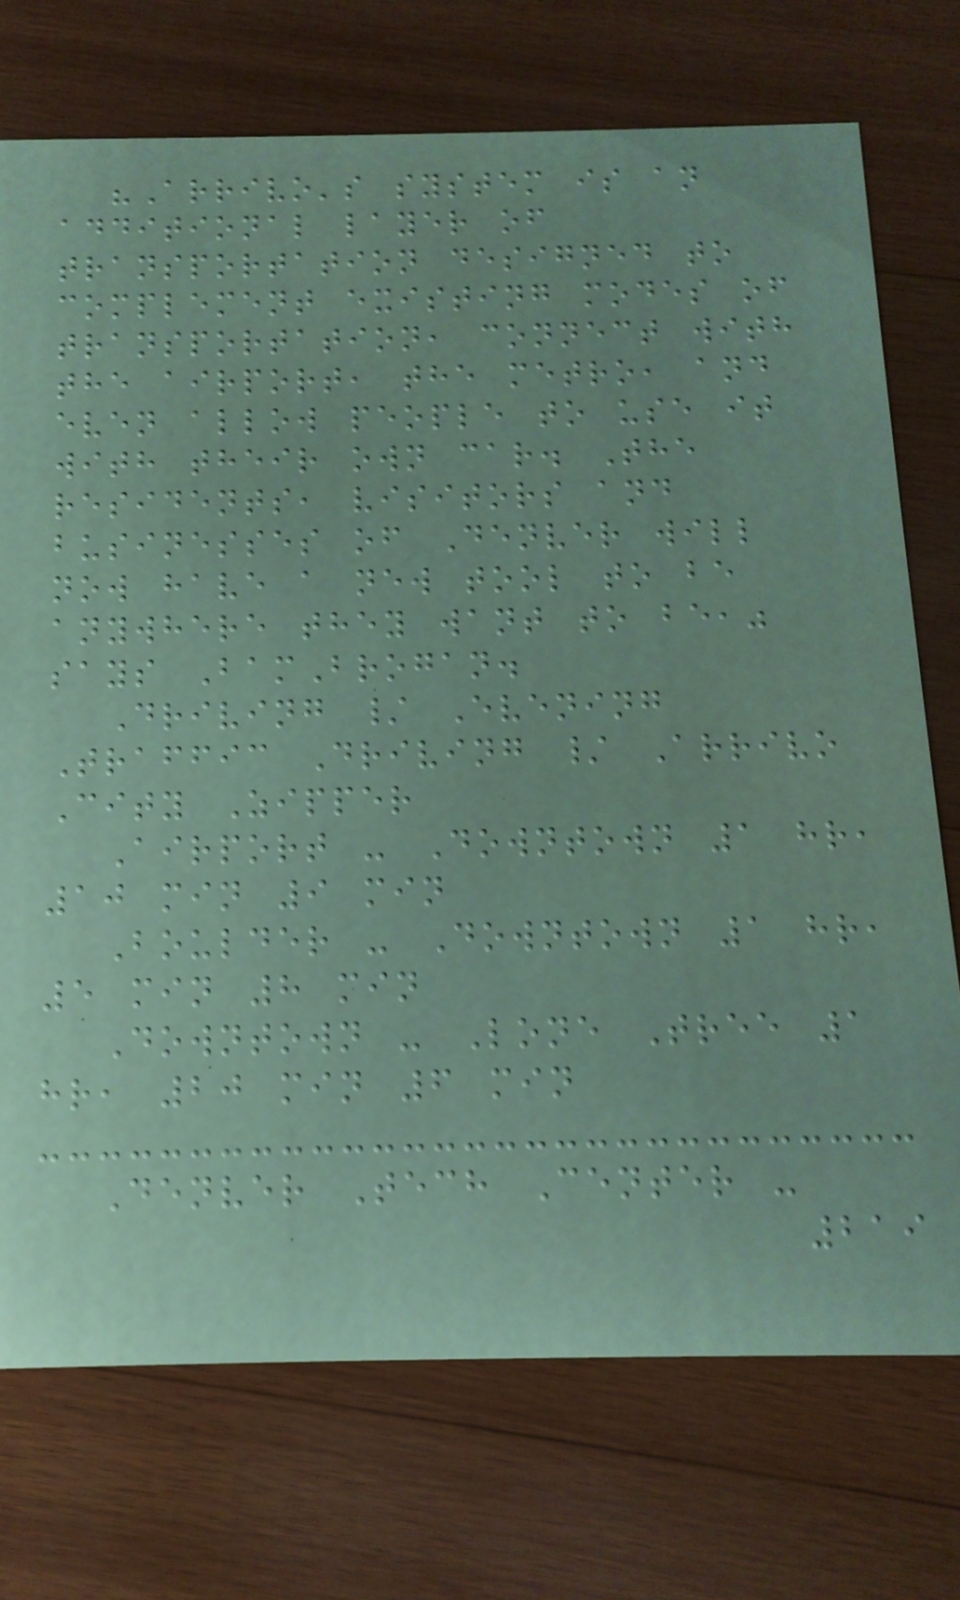"Arrivo's system is an
additional layer of
transportation designed to
complement existing modes of
transportation, connect with
the airport, the metro, and
even allow people to use it
with their own car. The
residents, visitors and
businesses of Denver will
now have a new tool to be
anywhere they want to be,"
says BamBrogan.
Driving / Evening
Traffic Driving / Arrivo
City Zipper
Airport - Downtown 1 hr,
10 min 9 min
Boulder - Downtown 1 hr,
5 min 8 min
Downtown - Lone Tree 1
hr, 20 min 6 min
Denver Tech Center -
219
